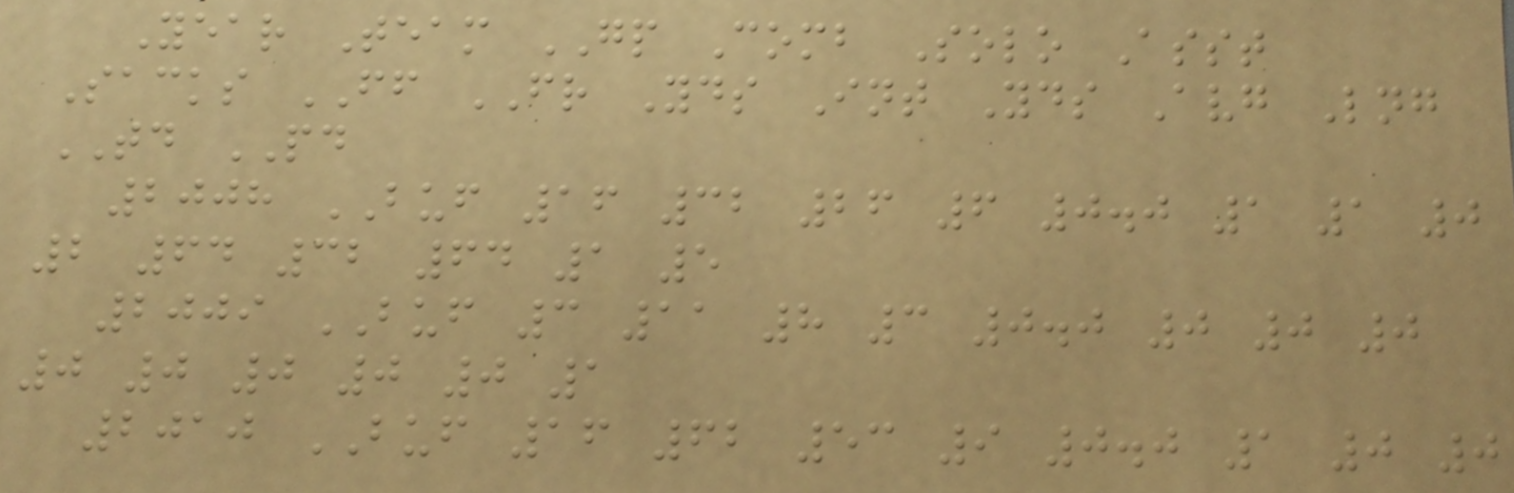Year Team GP Comb Solo Asst
Sacks FF FR Yds Int Yds Avg Lng
TD PD
2008 BUF 16 32 26 6 0.0 1 1 0
2 64 32 64 1 5
2009 BUF 3 11 8 3 0.0 0 0 0
0 0 0 0 0 1
2010 BUF 16 62 53 9 0.0 1 0 0
